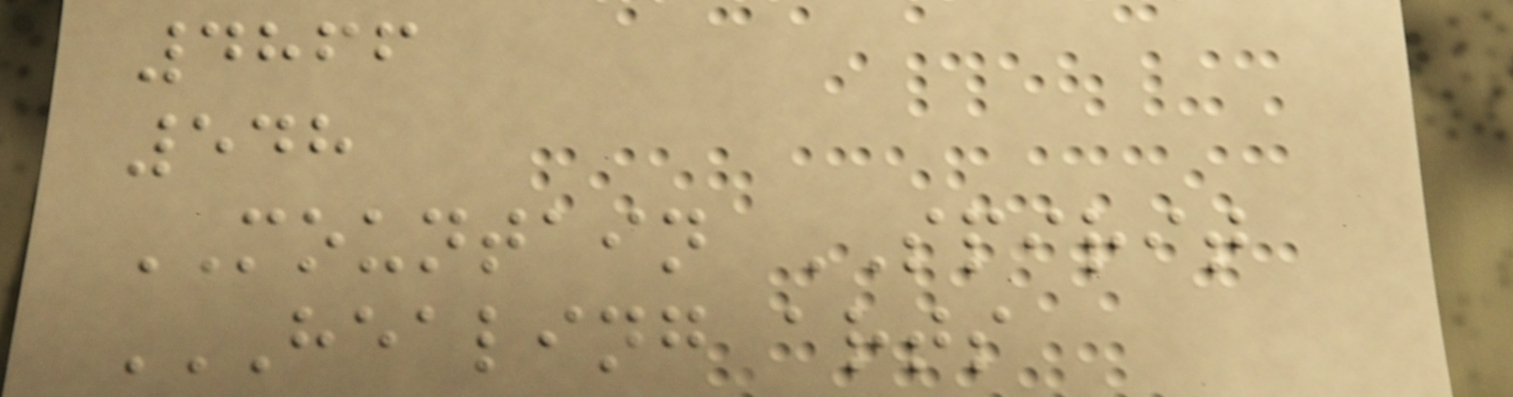4866
548
MOUNTAIN SPIRIT
HEALING ARTS
